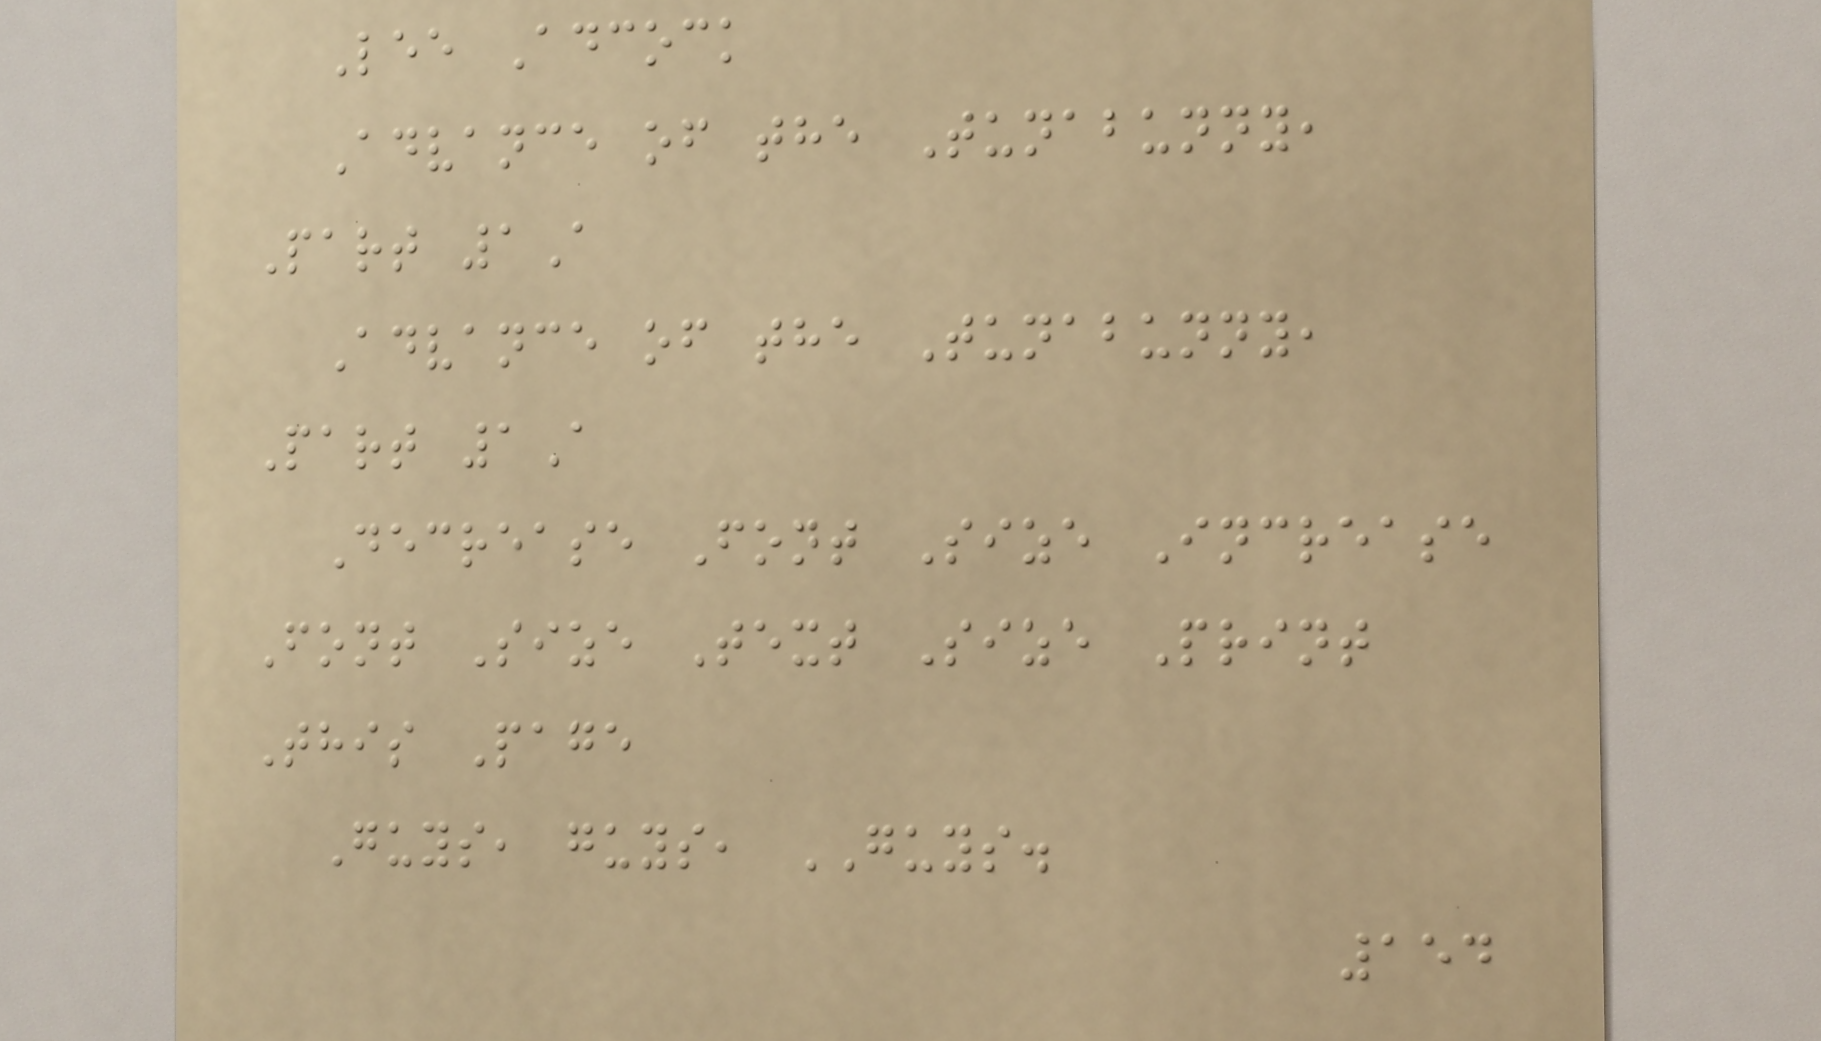Lee Adcock
Advance of the Tunabunny,
Part 1A
Advance of the Tunabunny,
Part 1A
Decrease Font Size Increase
Font Size Text Size Print
This Page
Guys, guys, GUYS.
154
